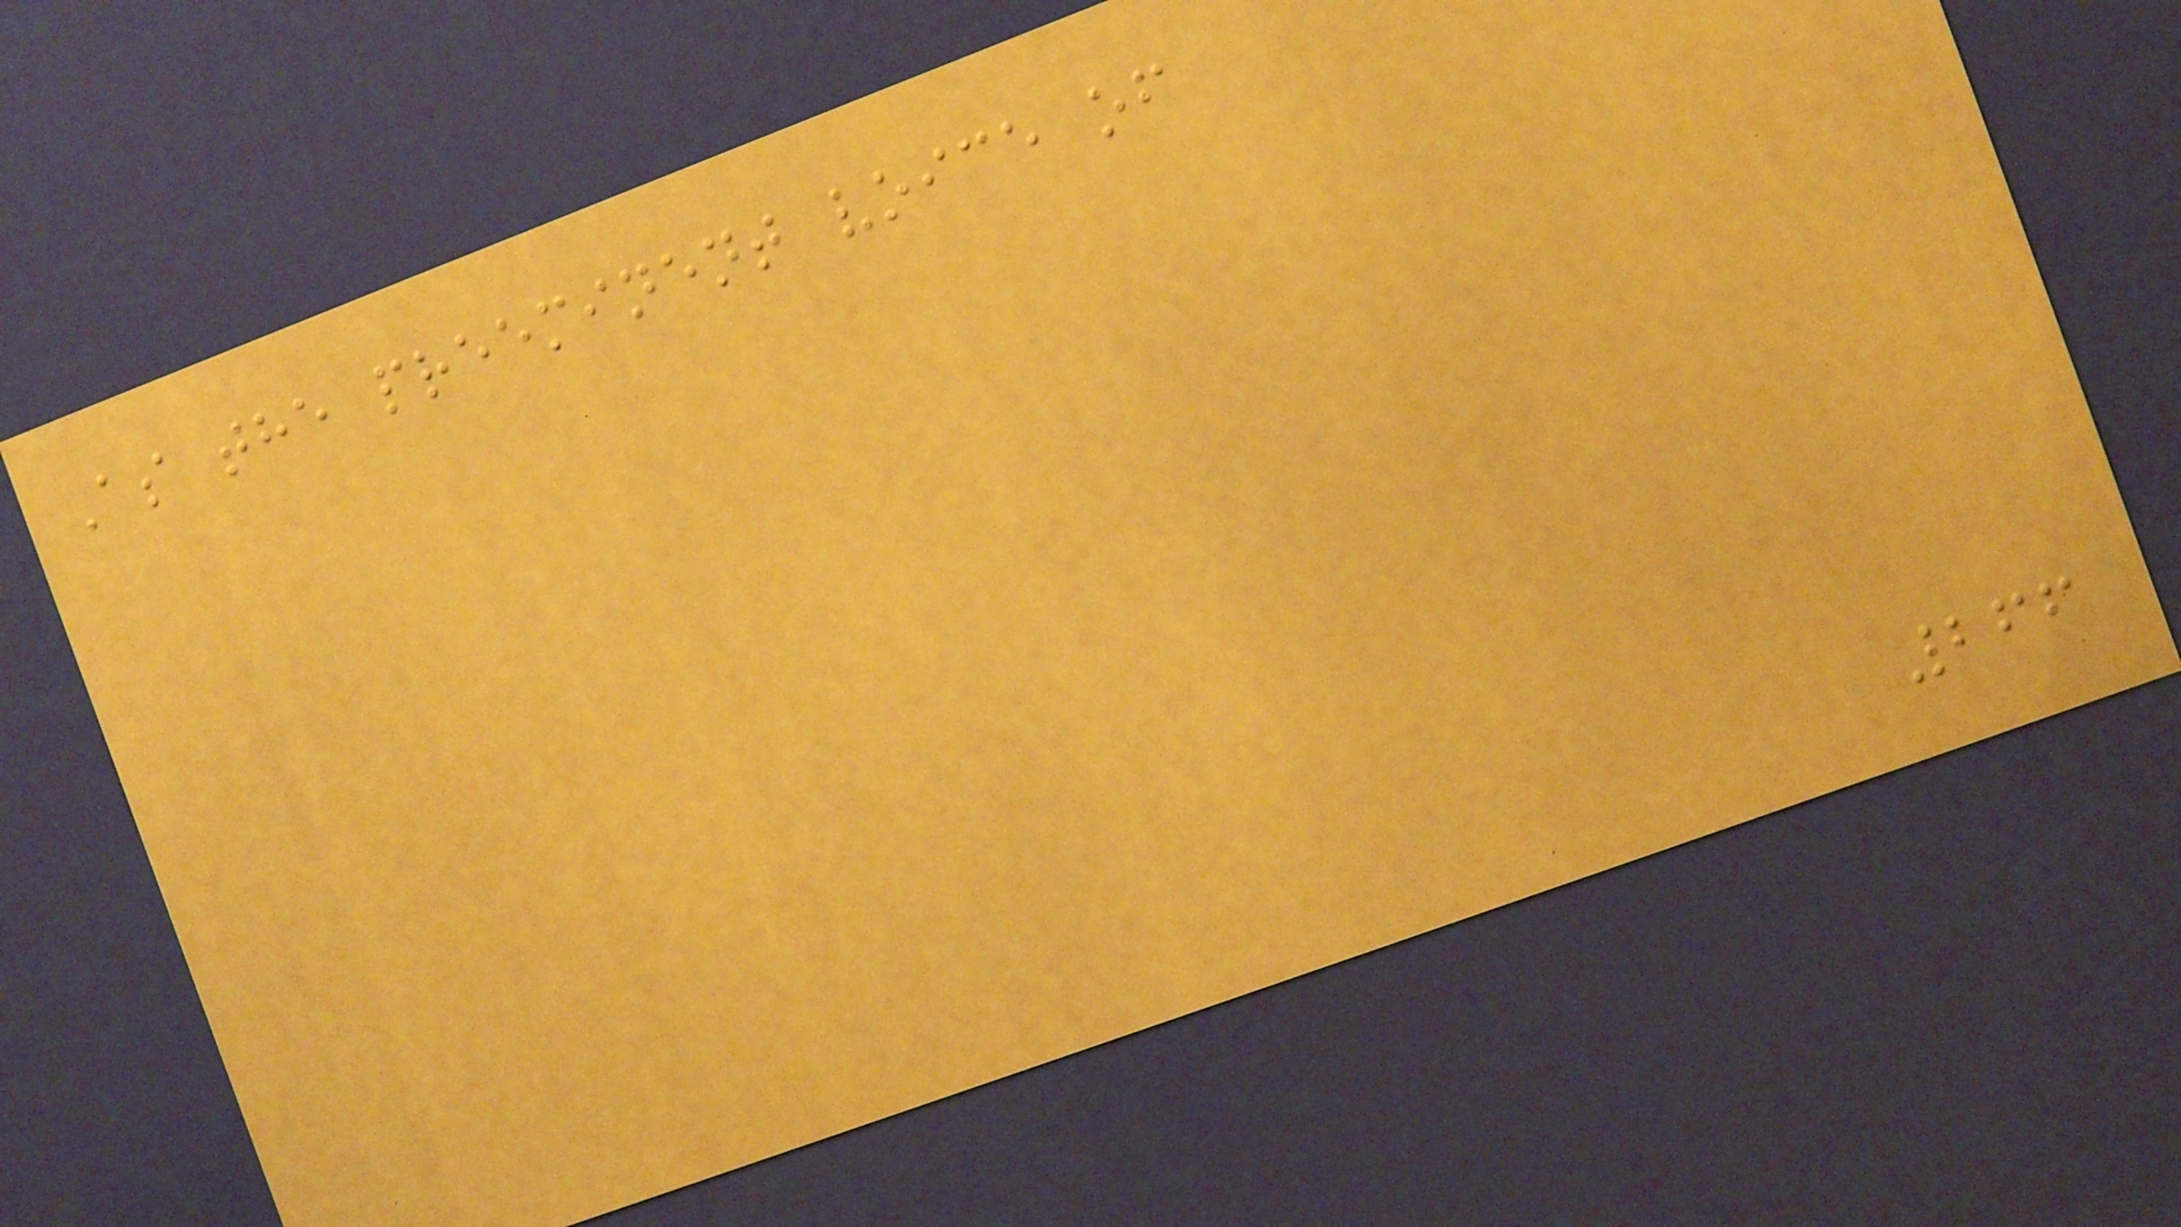As the preeminent voice of
266
